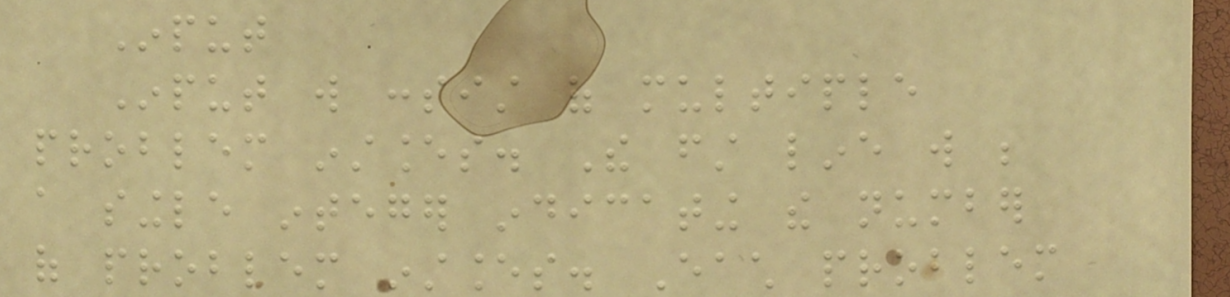Input
Input will consist of multiple
problem instances. The first line will be
a single integer indicating the number
of problem instances. Each problem
